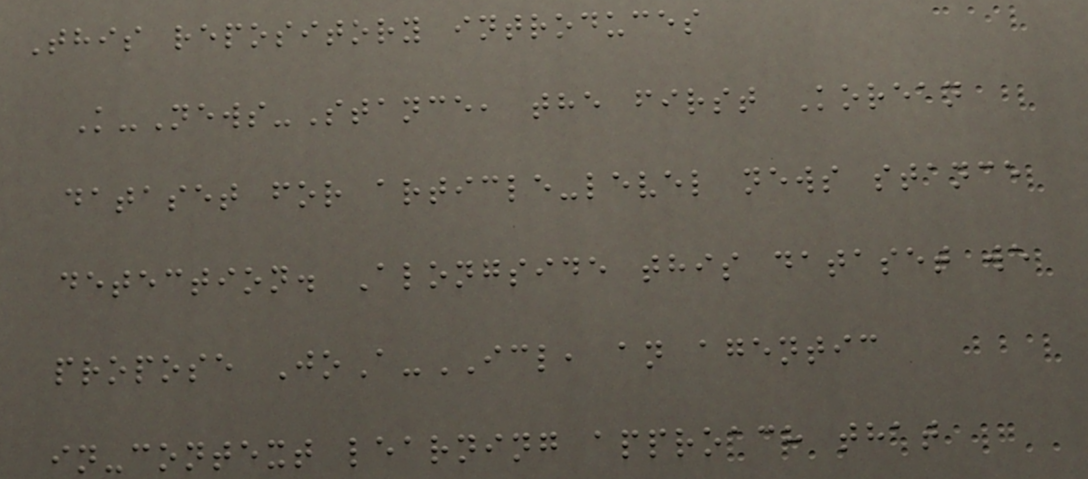This repository introduces
K-News-Stance, the first Korean
dataset for article-level news stance
detection. Alongside this dataset we
propose JoA-ICL, an agentic
in-context learning approach that
